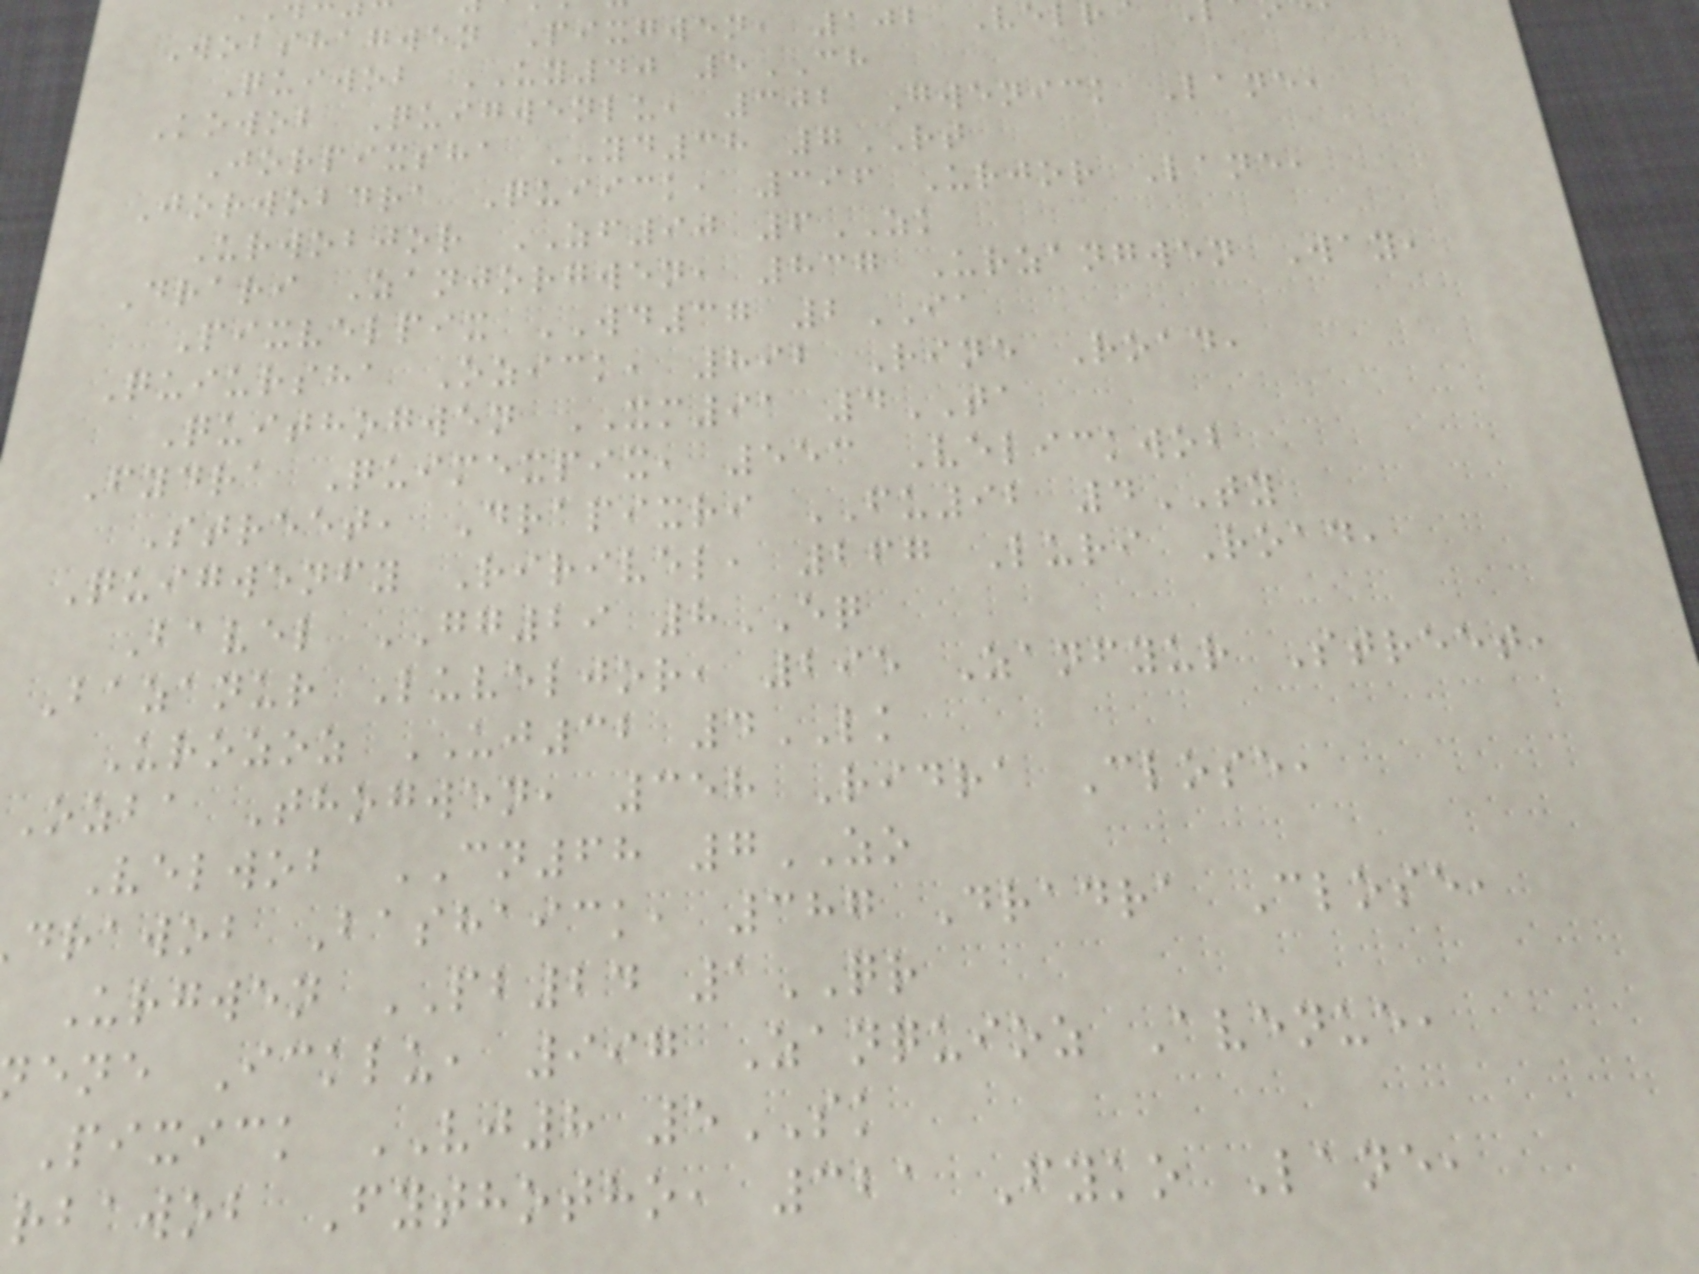Wobshagwen Pixgwen, 102 Velr
Quiwob UY40 5CH
Kowob Quigwenlu, 302 Gwenick Lane,
Jorpixsha YD38 7RT
Jorwobdra Quiick, 396 Urjor Lane,
Urwobjor ZF90 6ZK
Drari Zanjorgwen, 837 Urzangwen Way,
Pixvelpix WD37 2IA
Quiursha Ozick, 892 Rine Road,
Quithogwen XM91 4TA
Fydra Quimexpix, 553 Velickwob
Street, Drapixri FU92 4TY
Quigwenfy Ririvel, 267 Luri Road,
Bavel GG29 8EQ
Bazanur Luveljor, 295 Zanfyur Street,
Urozoz UJ32 4LK
Ozba Thogwen, 358 Ridra Close,
Velwob CN68 7ZO
drawob Bashaick, 387 Dradra Close,
Urgwen PB24 1QR
ene Icklu, 997 Zanquioz Avenue,
Pixick VJ8 5SK
rbawob Fythotho, 321 Fyko Lane,
